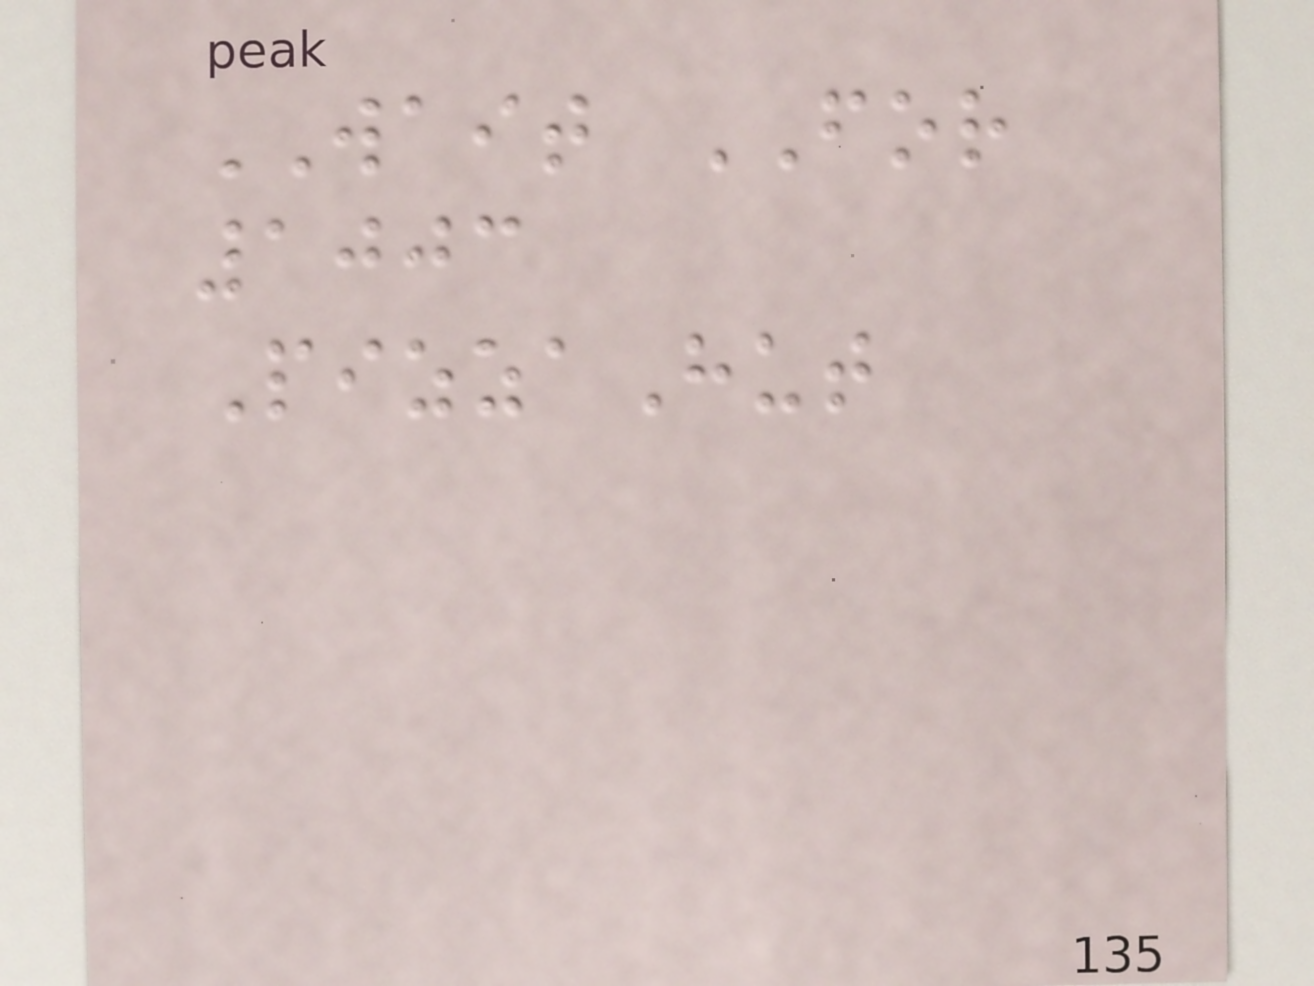WAIT FOR
1003
PizzaHut
